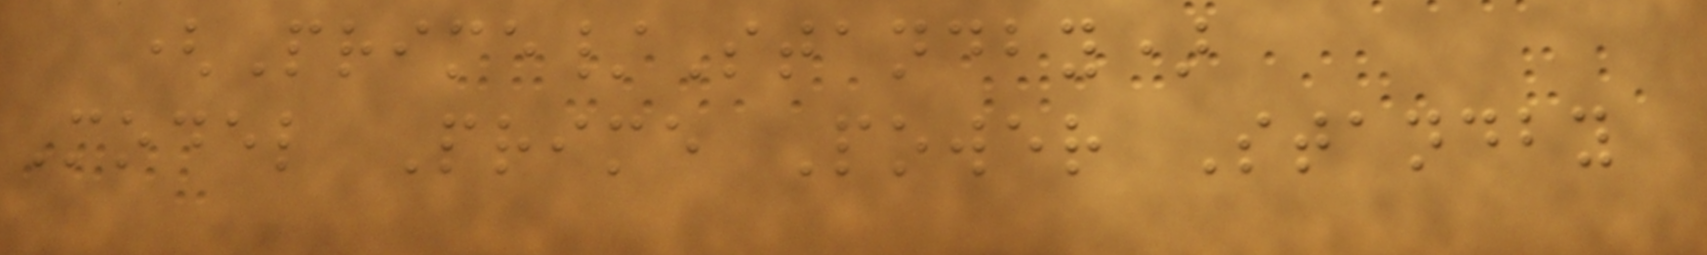(Prime/Standby)
Model Prime Power Standby
